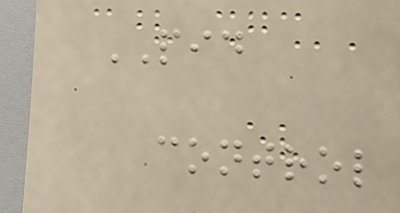PID
control
